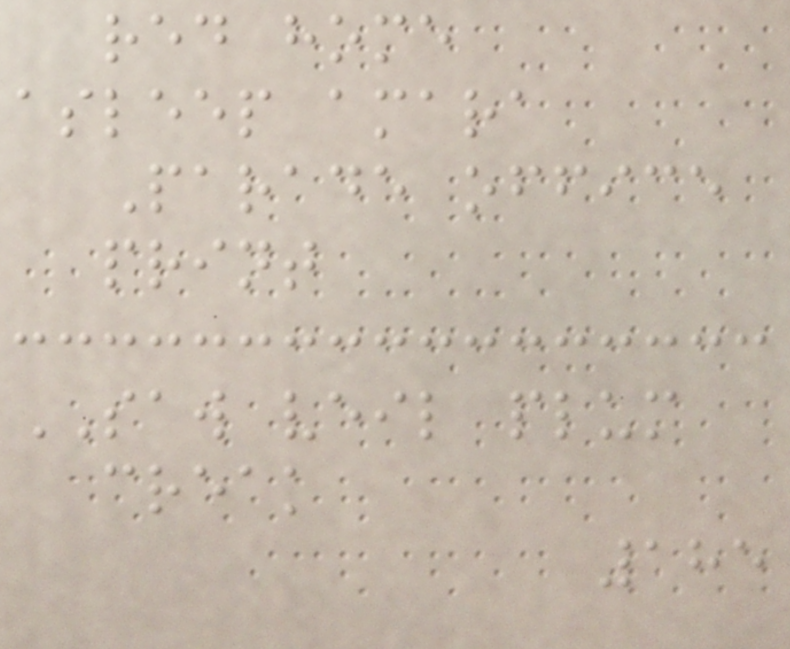red home
asleep amara
Parade office
print
SAW veil plum
creak
185
